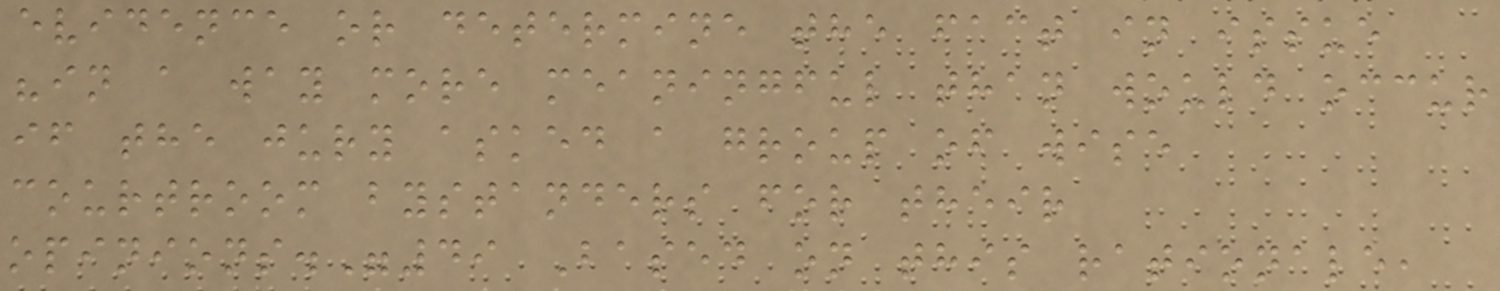evidence or determine the fact in issue
"in a way more meaningful than would occur
if the jury asked a group of wise
courtroom bystanders for their
opinions."49 Based on this rationale,
